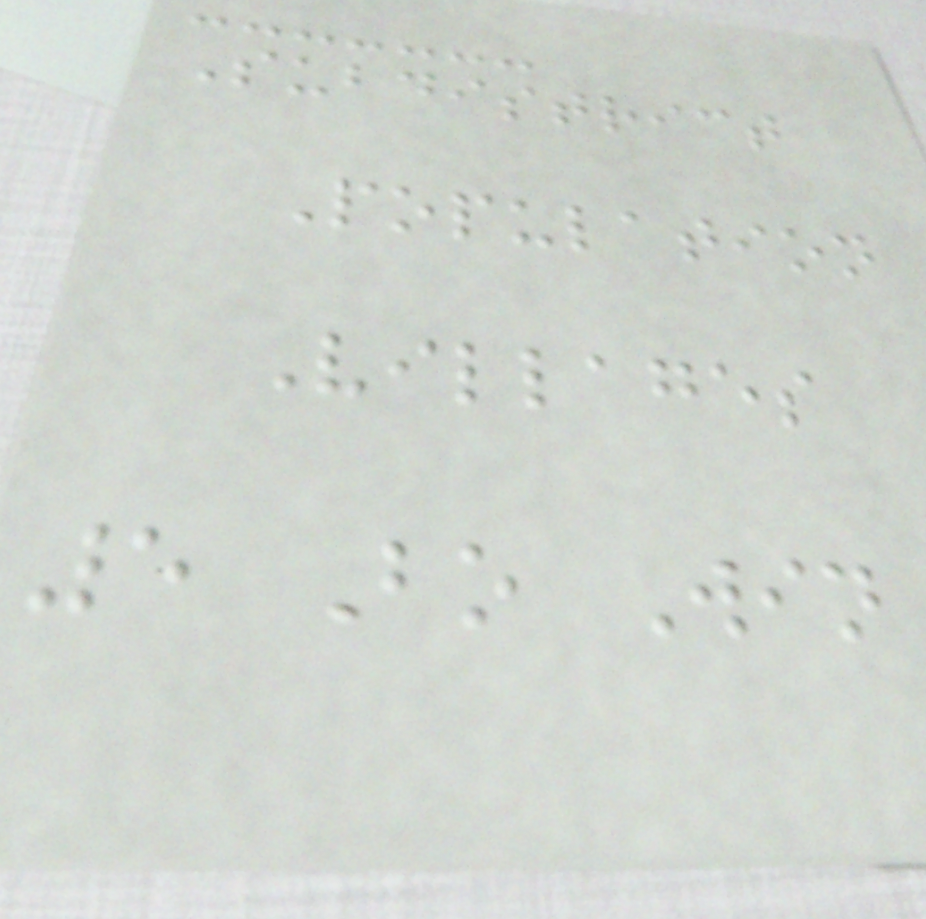Subdistrict
Population
Villages
5 Bo Win
